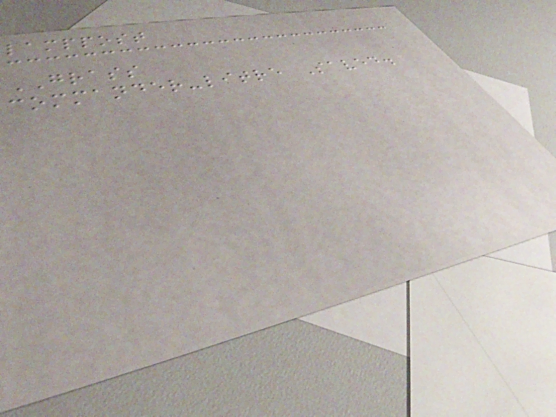lamppost
GRASS
commander-litre Saved.
